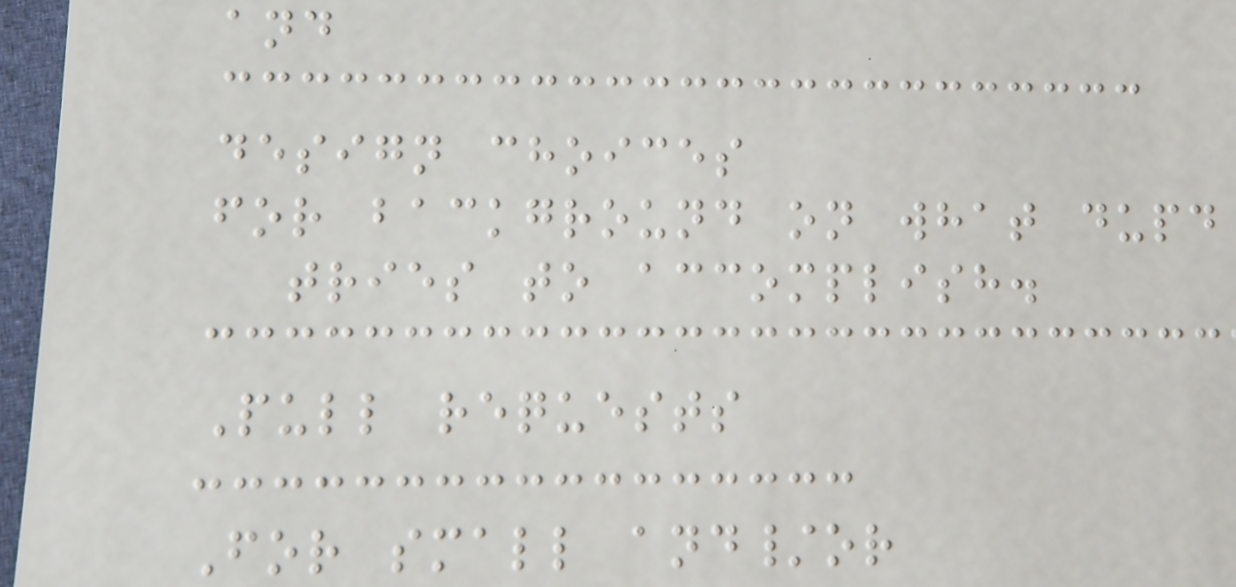and
design choices
for background on what dupd
tries to accomplish.
Pull requests
For small and/or
